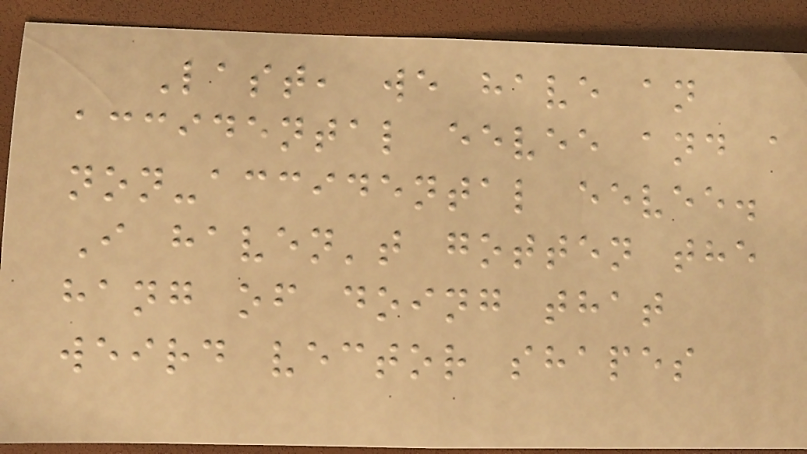Last, we have an
accidental eevee and a
non-accidental eevee.
I haven't gotten the
hang of doing that
weird vector shapes
